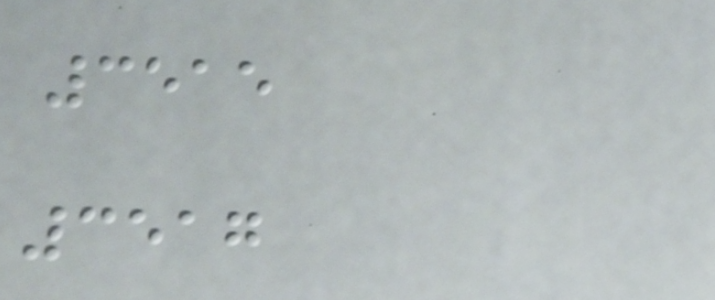3515
3517
